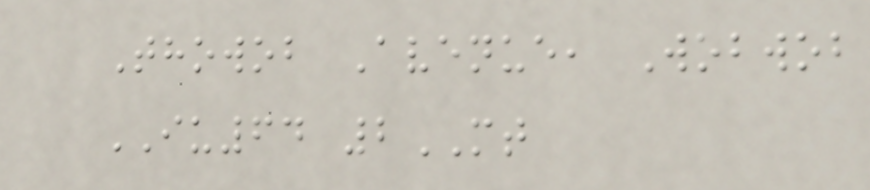Thowob Avenue, Wobwob
IU64 2MT
